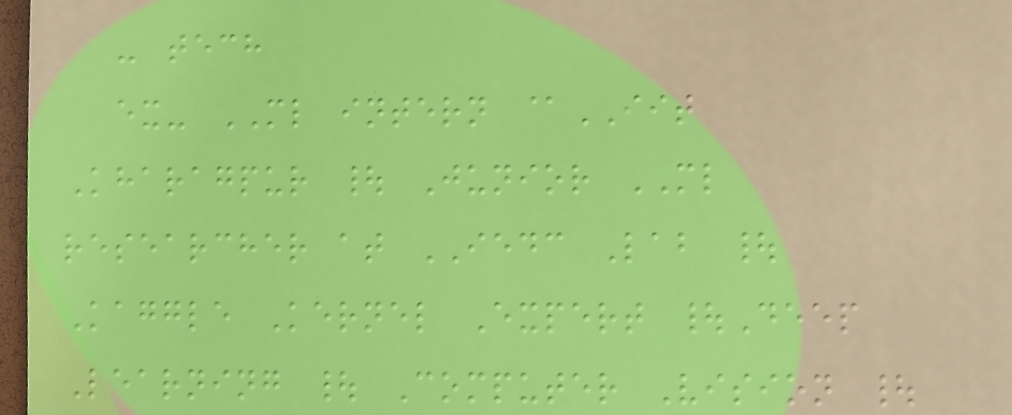- tech
ex- ML intern @IIT
Kharagpur | Junior ML
researcher at IEDC Lab |
Kaggle Kernel Expert |Deep
Learning | Computer Vision |
